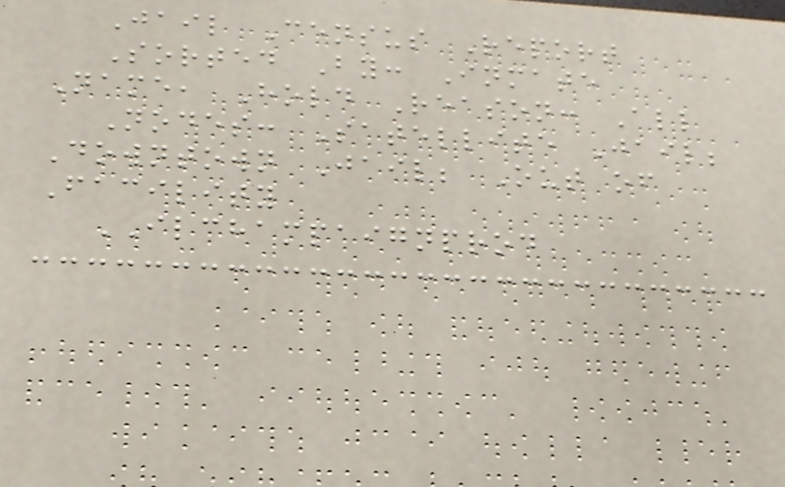Jail Census Report
Sorted By: Inmate
Name, Hold Reason: All
Nodes: Satellite Jail;
Downtown Jail; Out of
Facility
ILCHAMPAIGNPROD
